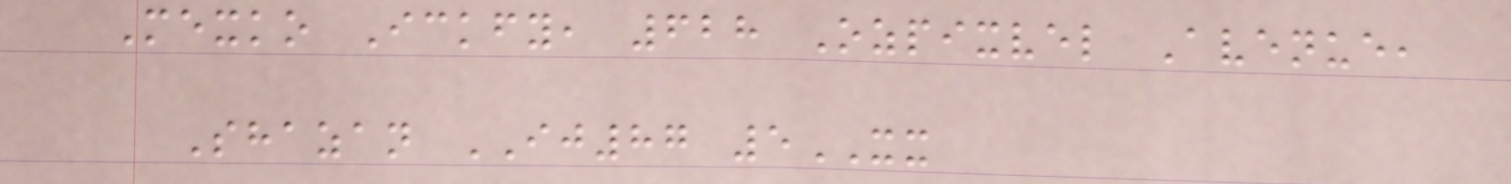Mexko Ickfy, 628 Ozpixvel Avenue,
Shazan IJ87 5XX
